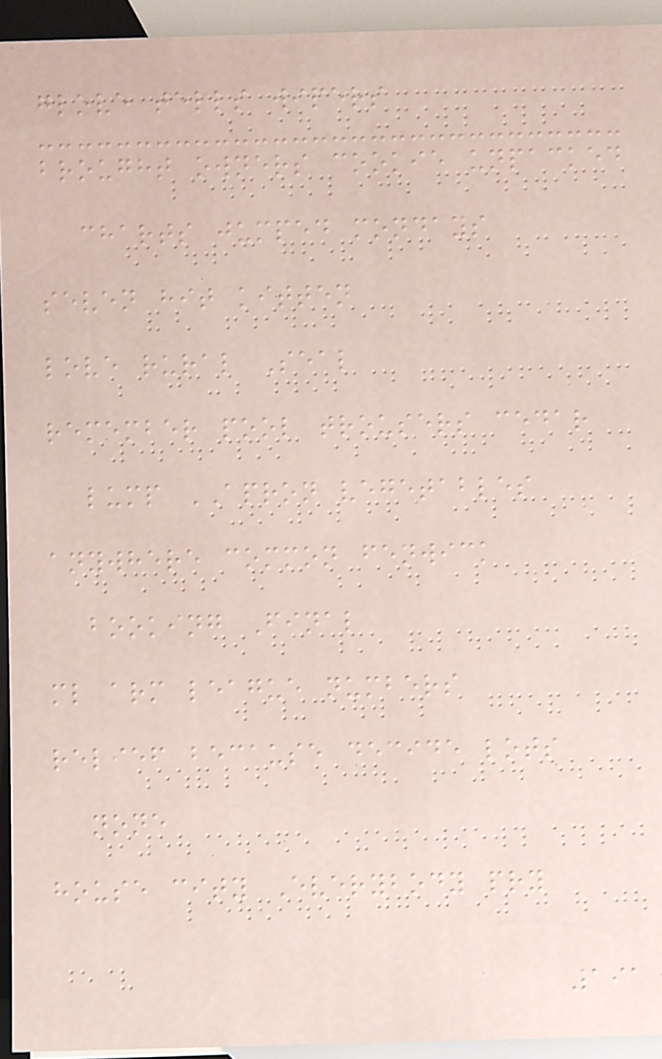glove tells wipers
brought owners cookie unpacked
charts jumped mondays
seven hit kitten
love rural Seal
remember pool trousers cedar
lump APRON vegetables
anywhere common fenwick
booking Final
ml arm league numbers
relief because decide lots
none
house city Everybody pry
191
